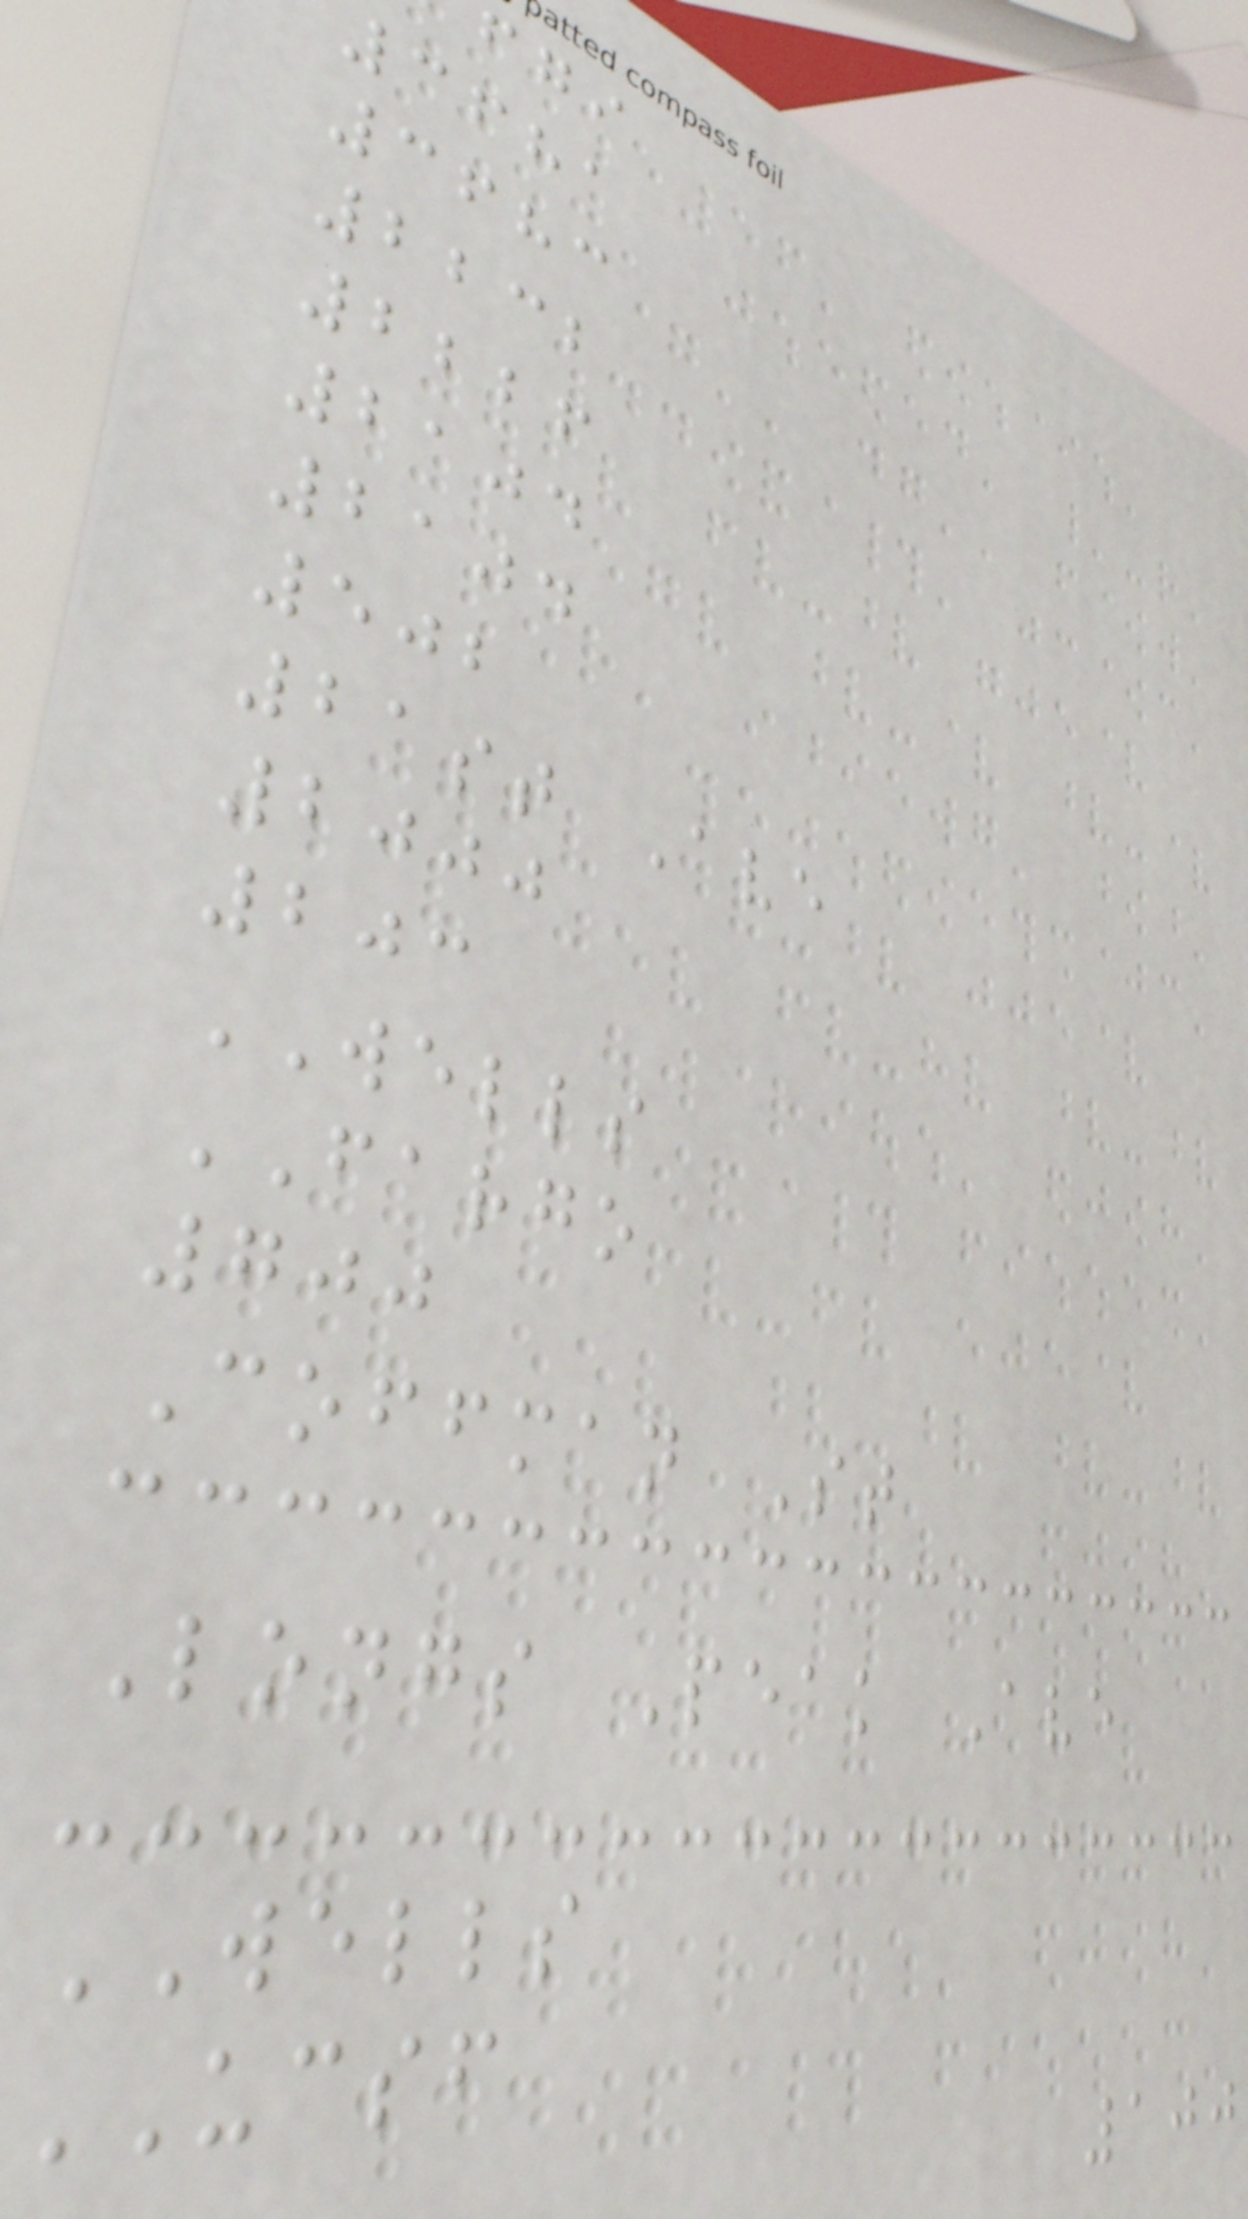3681
3683
2232
2226
2104
2104
502
21st Ave
2000
203
WELLS
FARGO
700
Coffman St
Longs Peak Ave
WELLS
UCSF
100
